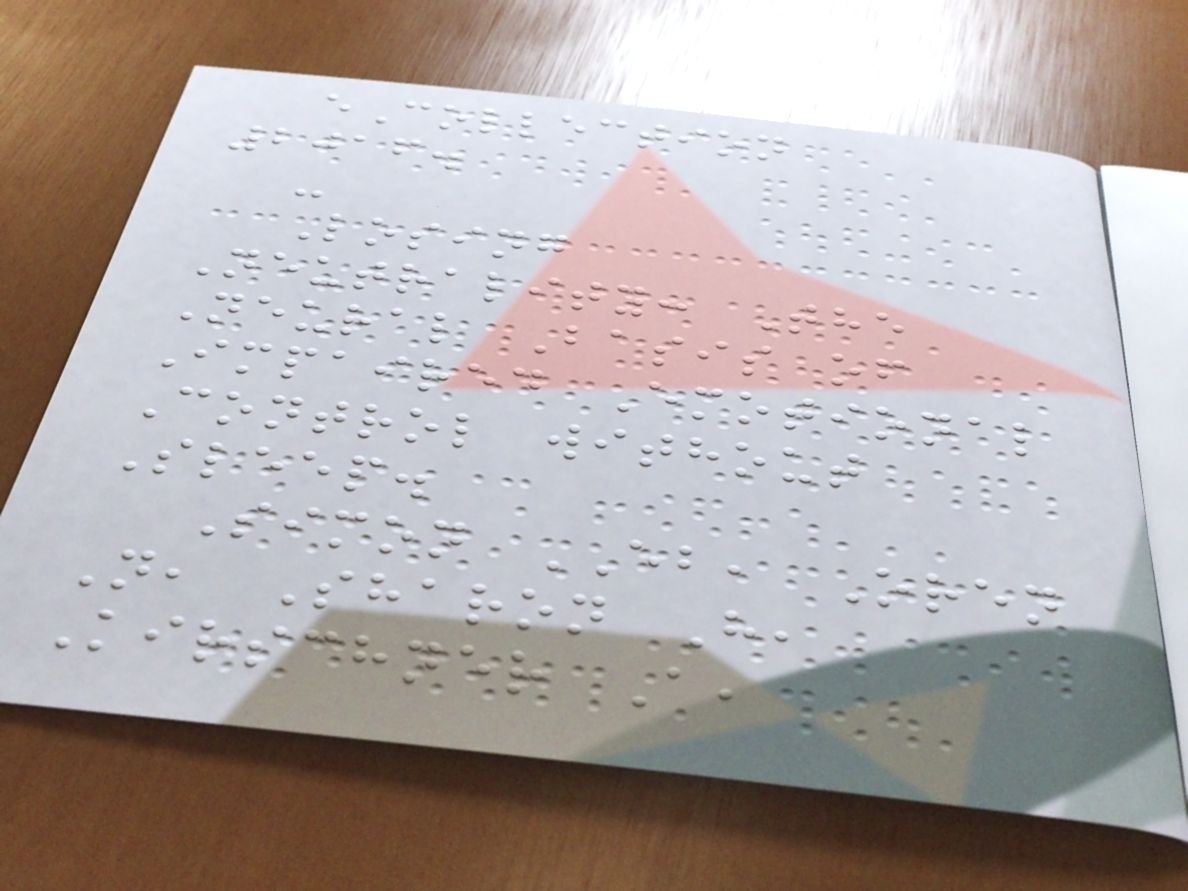eCollection
2016.
-
Losing
Neutrality: The
Neural Basis of
Impaired Emotional
Control without
Sleep.
Simon EB, Oren
N, Sharon H,
Kirschner A,
